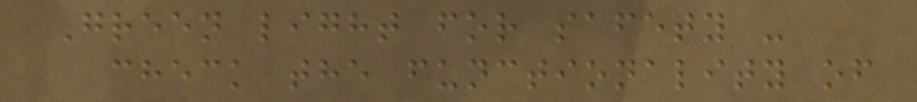Green light for safety -
check the functionality of
